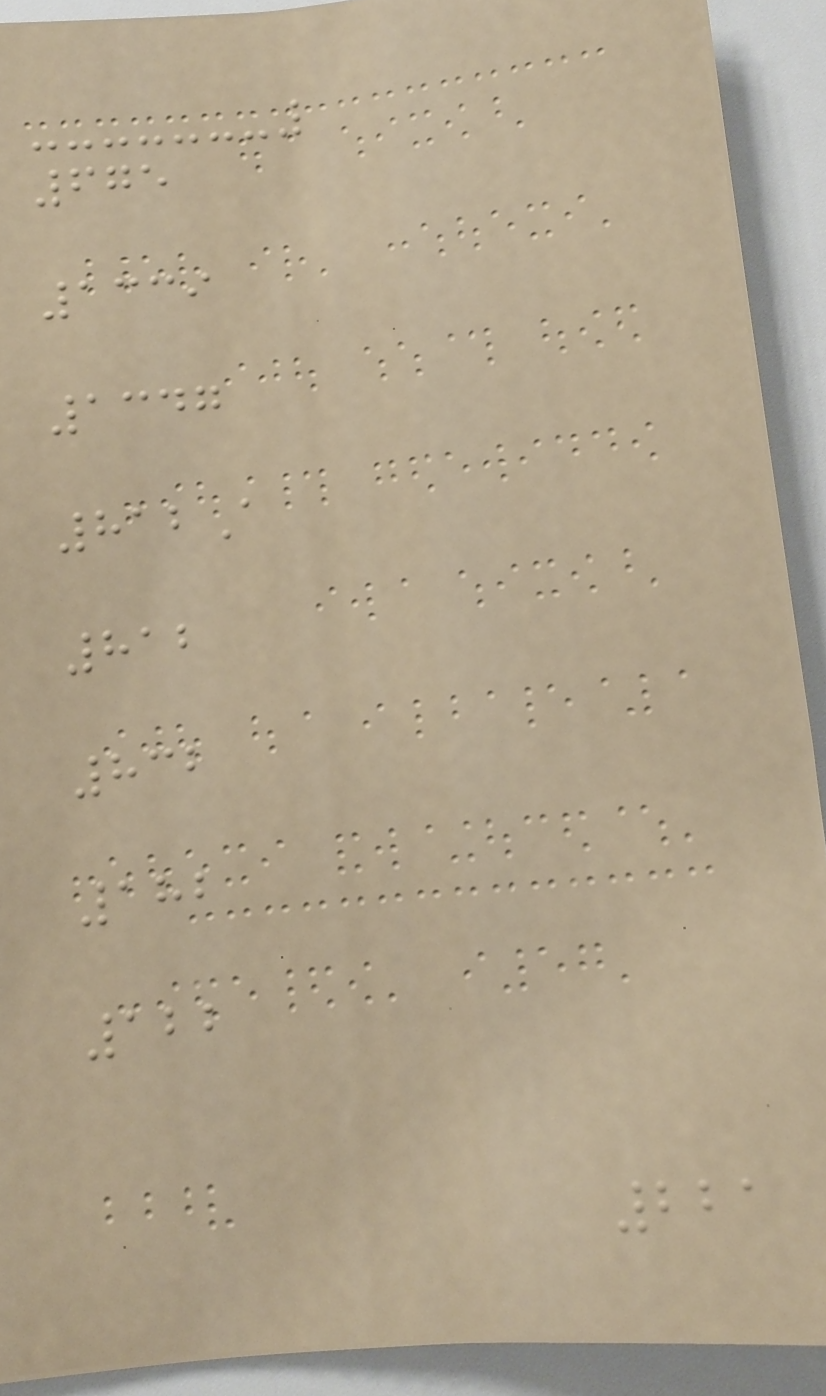675
1339
1347
812A
812
832
182
122
221
